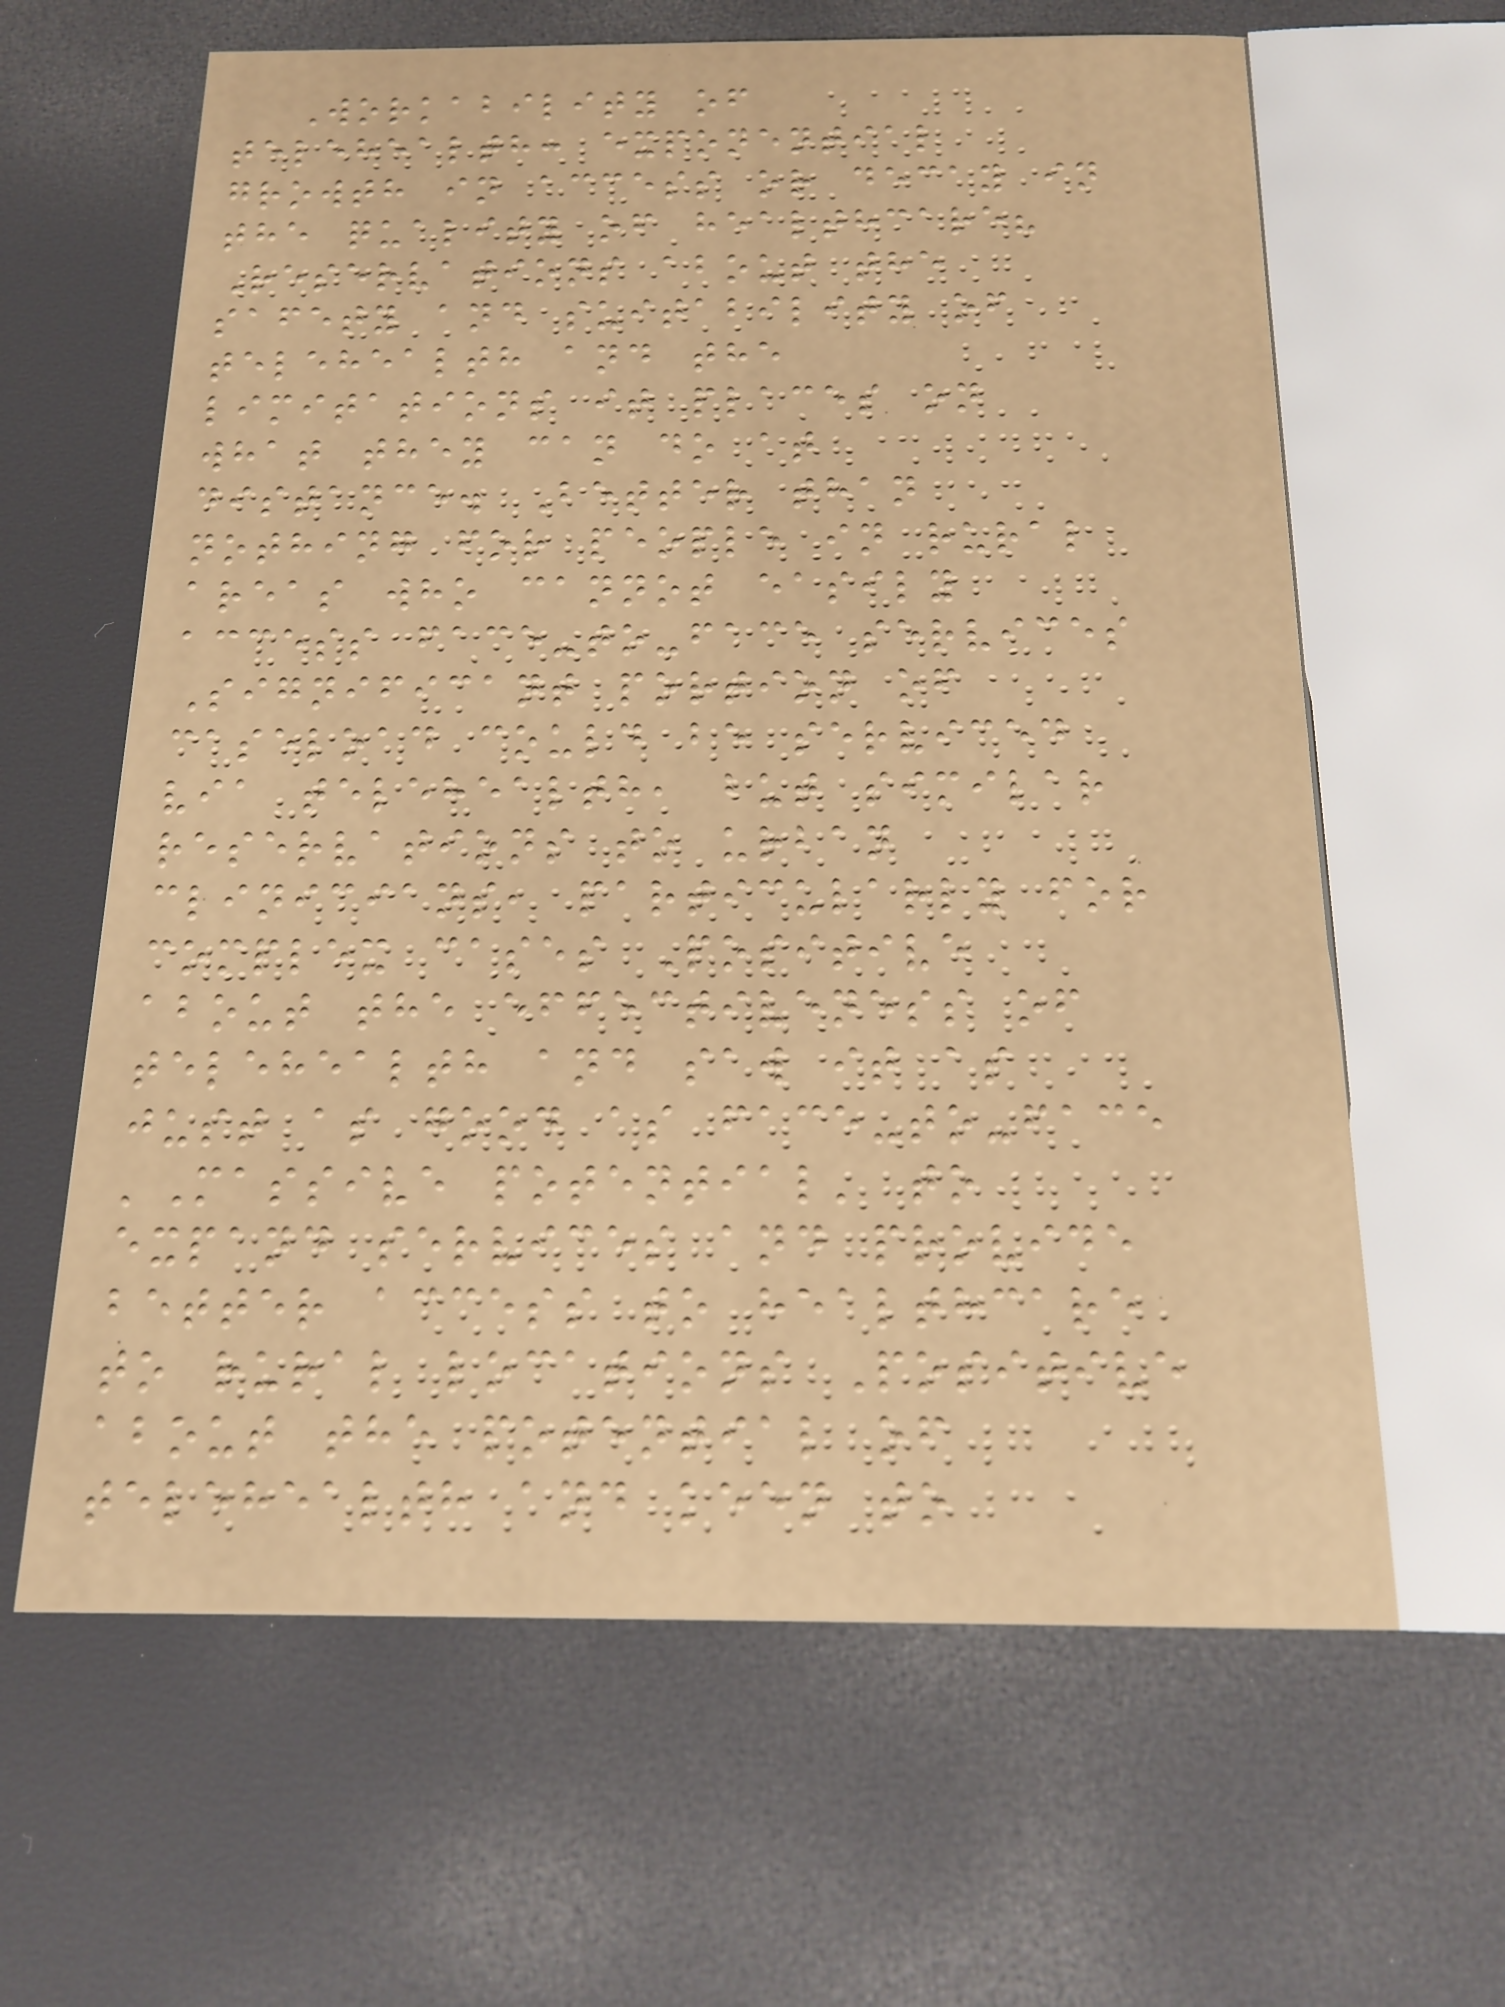Workability of
telehealth: exponential
growth in access or decay in
the quality of healthcare?
Reservations about the
safety and suitability of
telehealth and the
limitations it places on
what they can do at
distance. Better than
nothing for people in rural
areas who cannot easily
access face-to-face services
Significant portion of
caseload could be serviced
via telehealth, but similar
reservations to urban
clinicians, particularly for
complex cases Positive
about the effectiveness of
telehealth and saw it as
just as good as face-to-face
'Massive potential' to
expand services and provide
better access to healthcare
to rural locations Positive
about the potential of
telehealth and keen to
